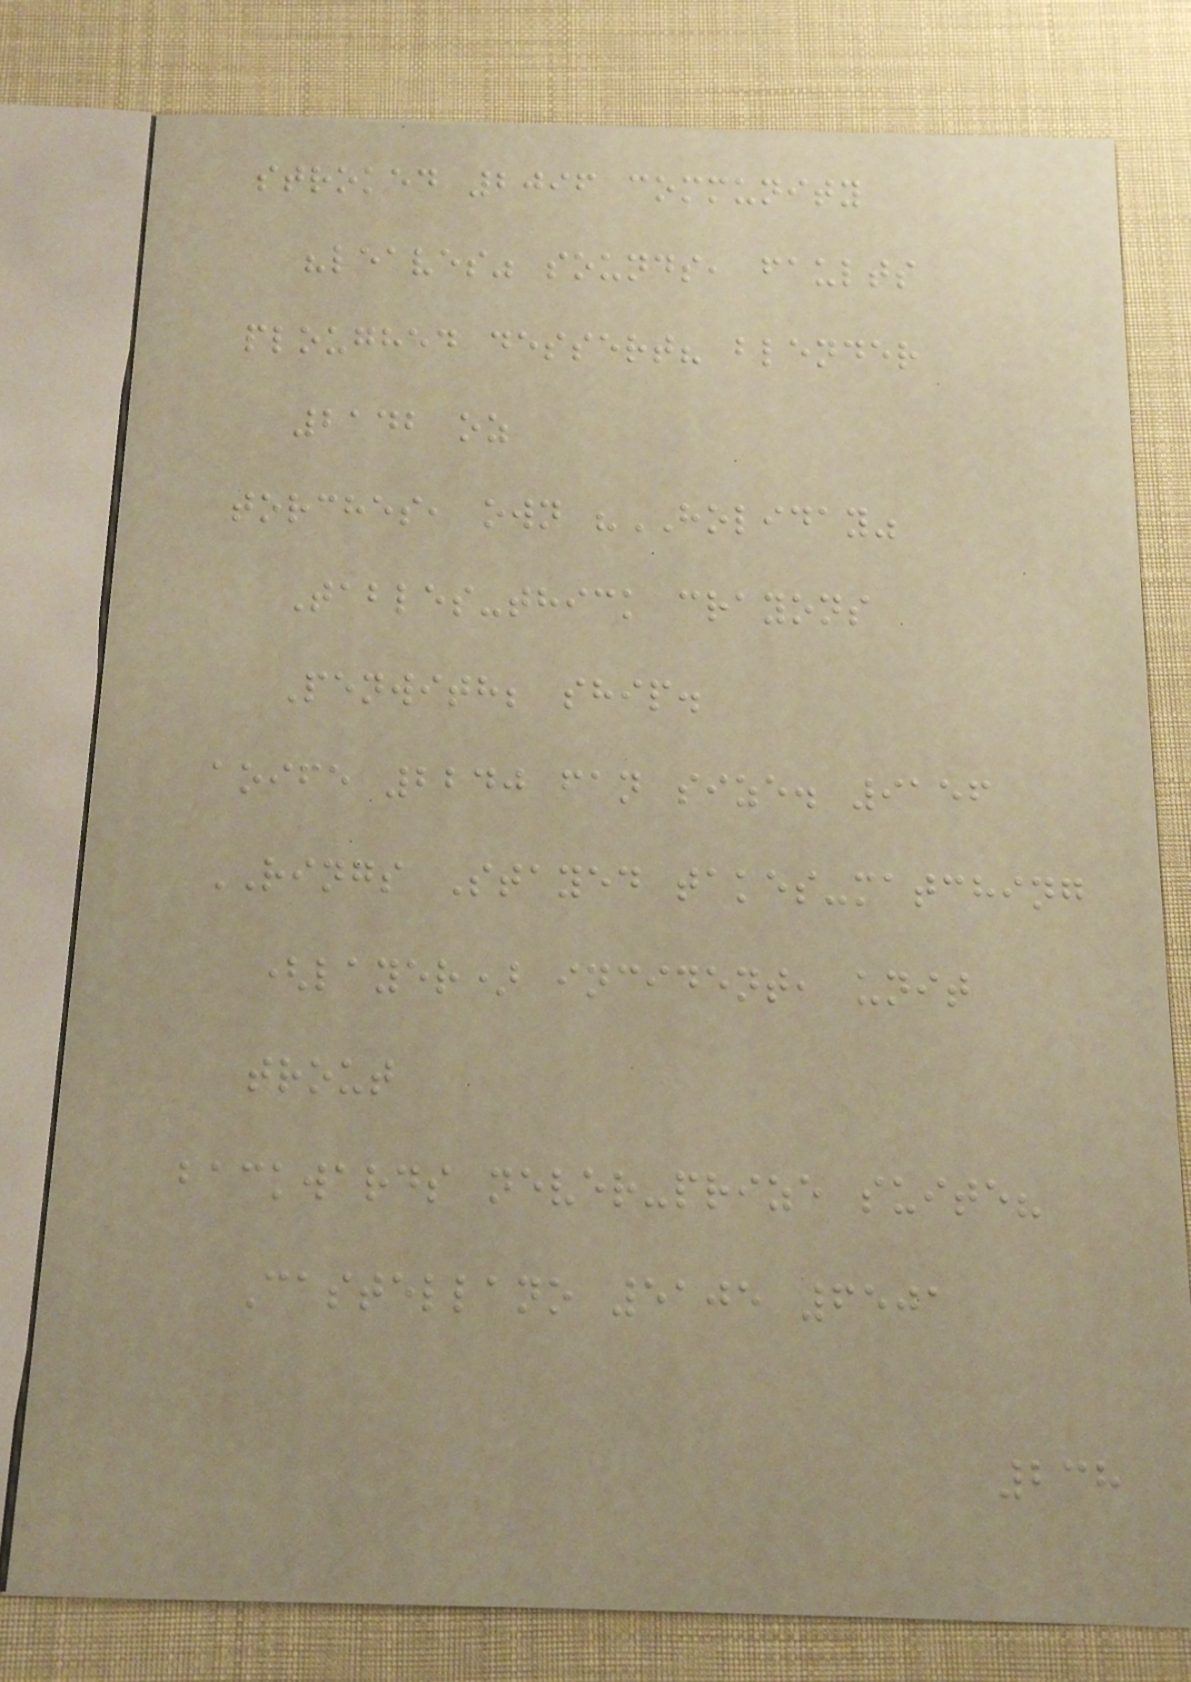stroked 2096 community
"leaves" sounds, faults
ploughed dessert? blender
2142 oz
torches, own "HOLIDAY"
Tables-thick crayons
Penwith; ship.
aoife 2240 fan size. 9156
RINGS Stayed takes-matching
(layer) incident, unit
trout
backwards never-prize suite?
Castellano 5105 6501
238
